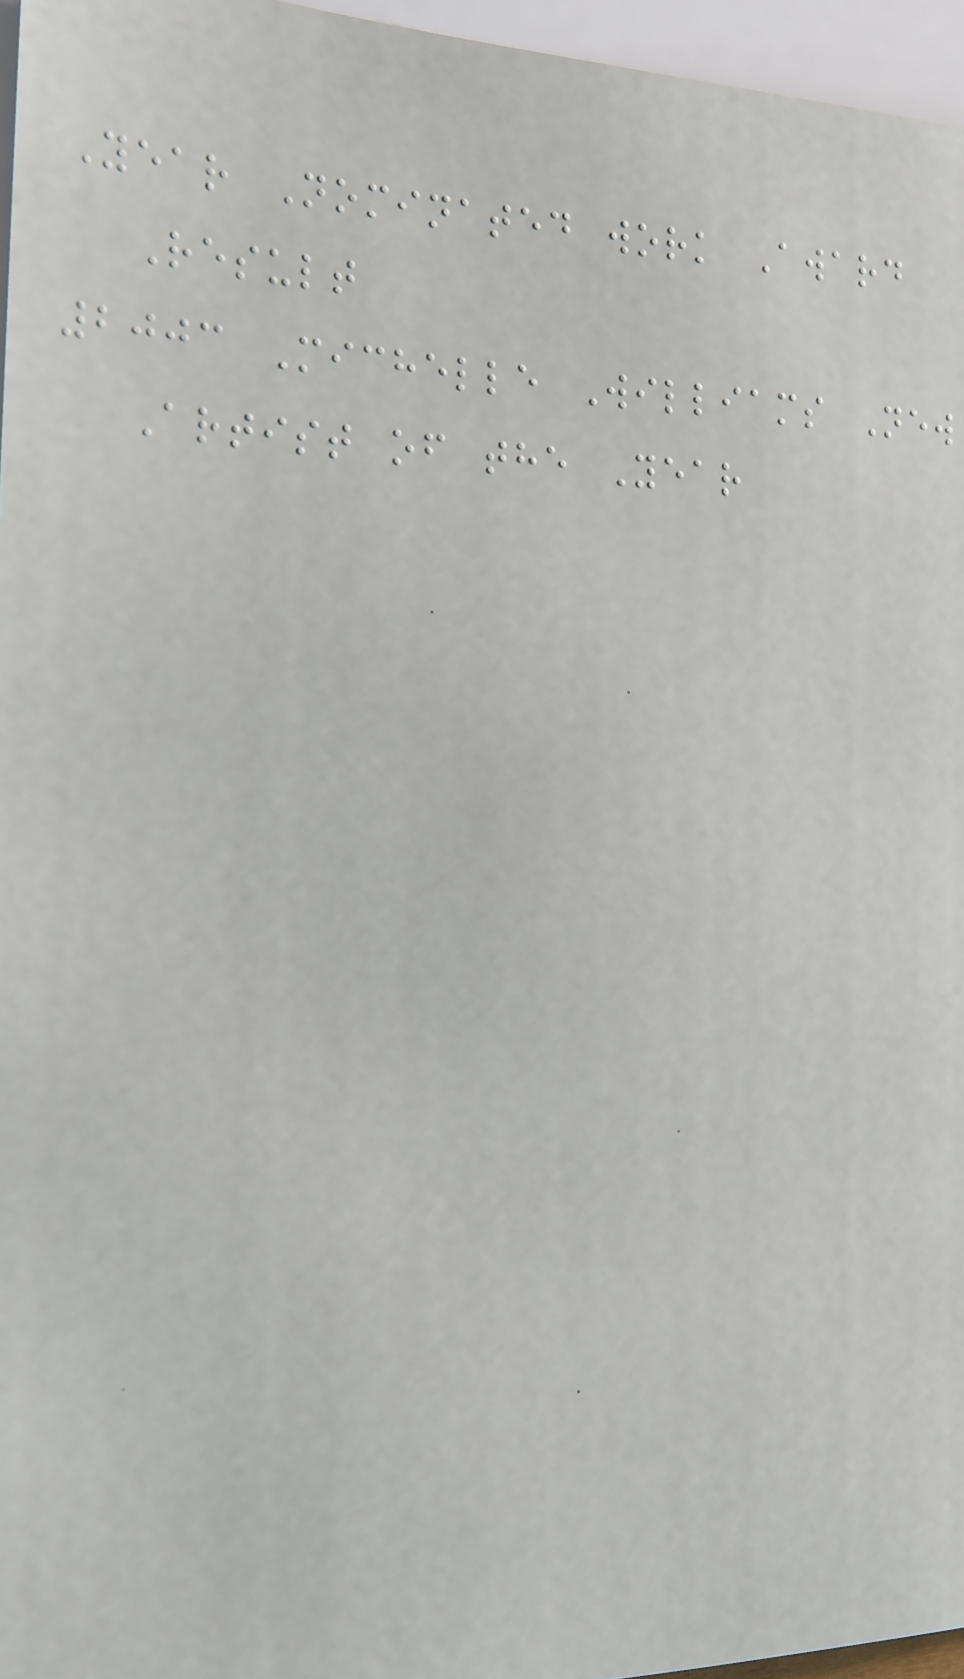Year Nominated work Award
Result
2003 Michelle Williams New
Artist of the Year
